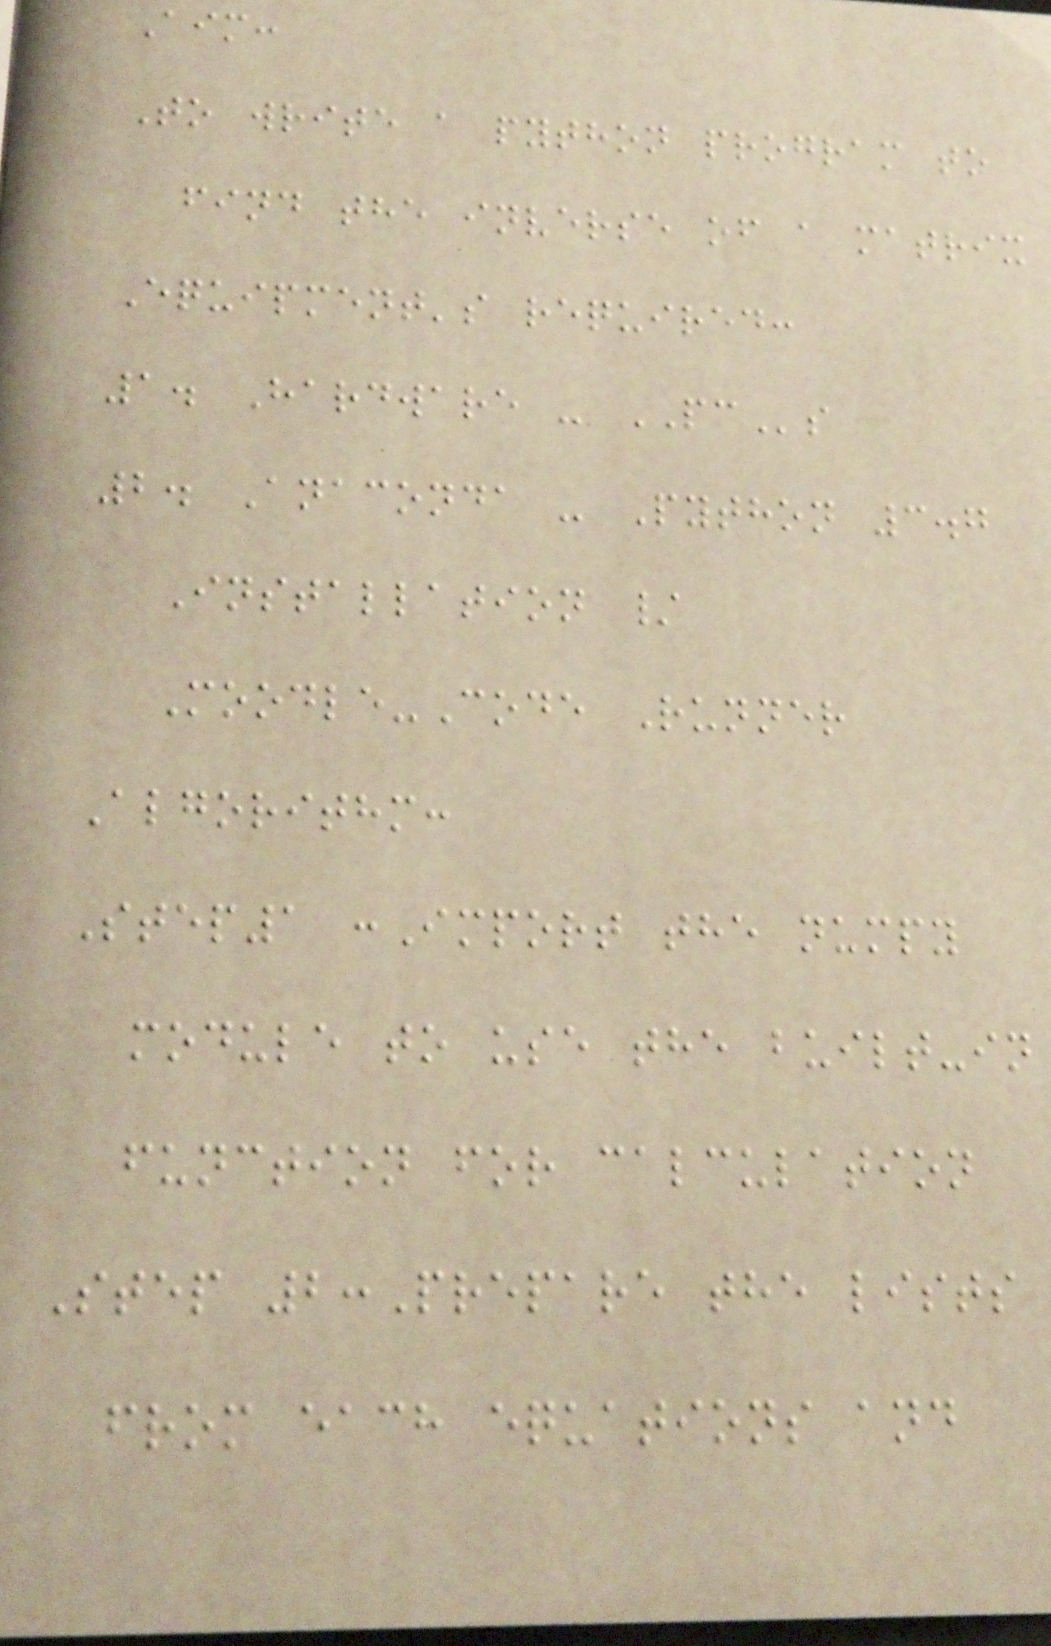Aim:
To write a python program to
find the inverse of a matrix
Equipment's required:
1. Hardware - PCs
2. Anaconda - Python 3.7
Installation /
Moodle-Code Runner
Algorithm:
Step1 :Import the numpy
module to use the built-in
function for calculation
Step 2:Prepare the lists
from each equations and
